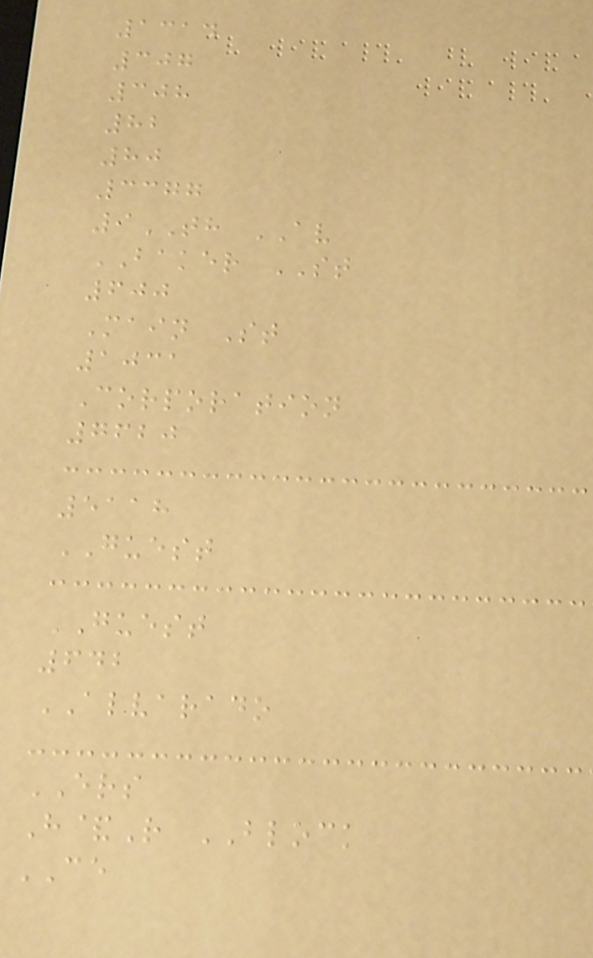1314
307
308
82
80
3377
9TH AV
BAKER ST
600
Main St
1031
Corporation
7620
5118
GUEST
GUEST
642
ALVARADO
ERS
H&R BLOCK
CE
